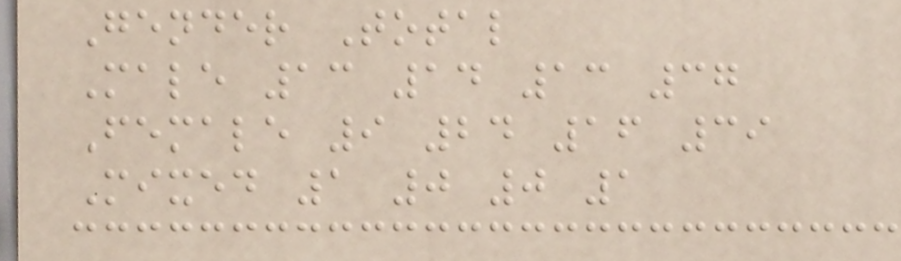Gender Total
Male 13 14 13 37
Female 9 24 16 39
Mixed 1 0 0 1
